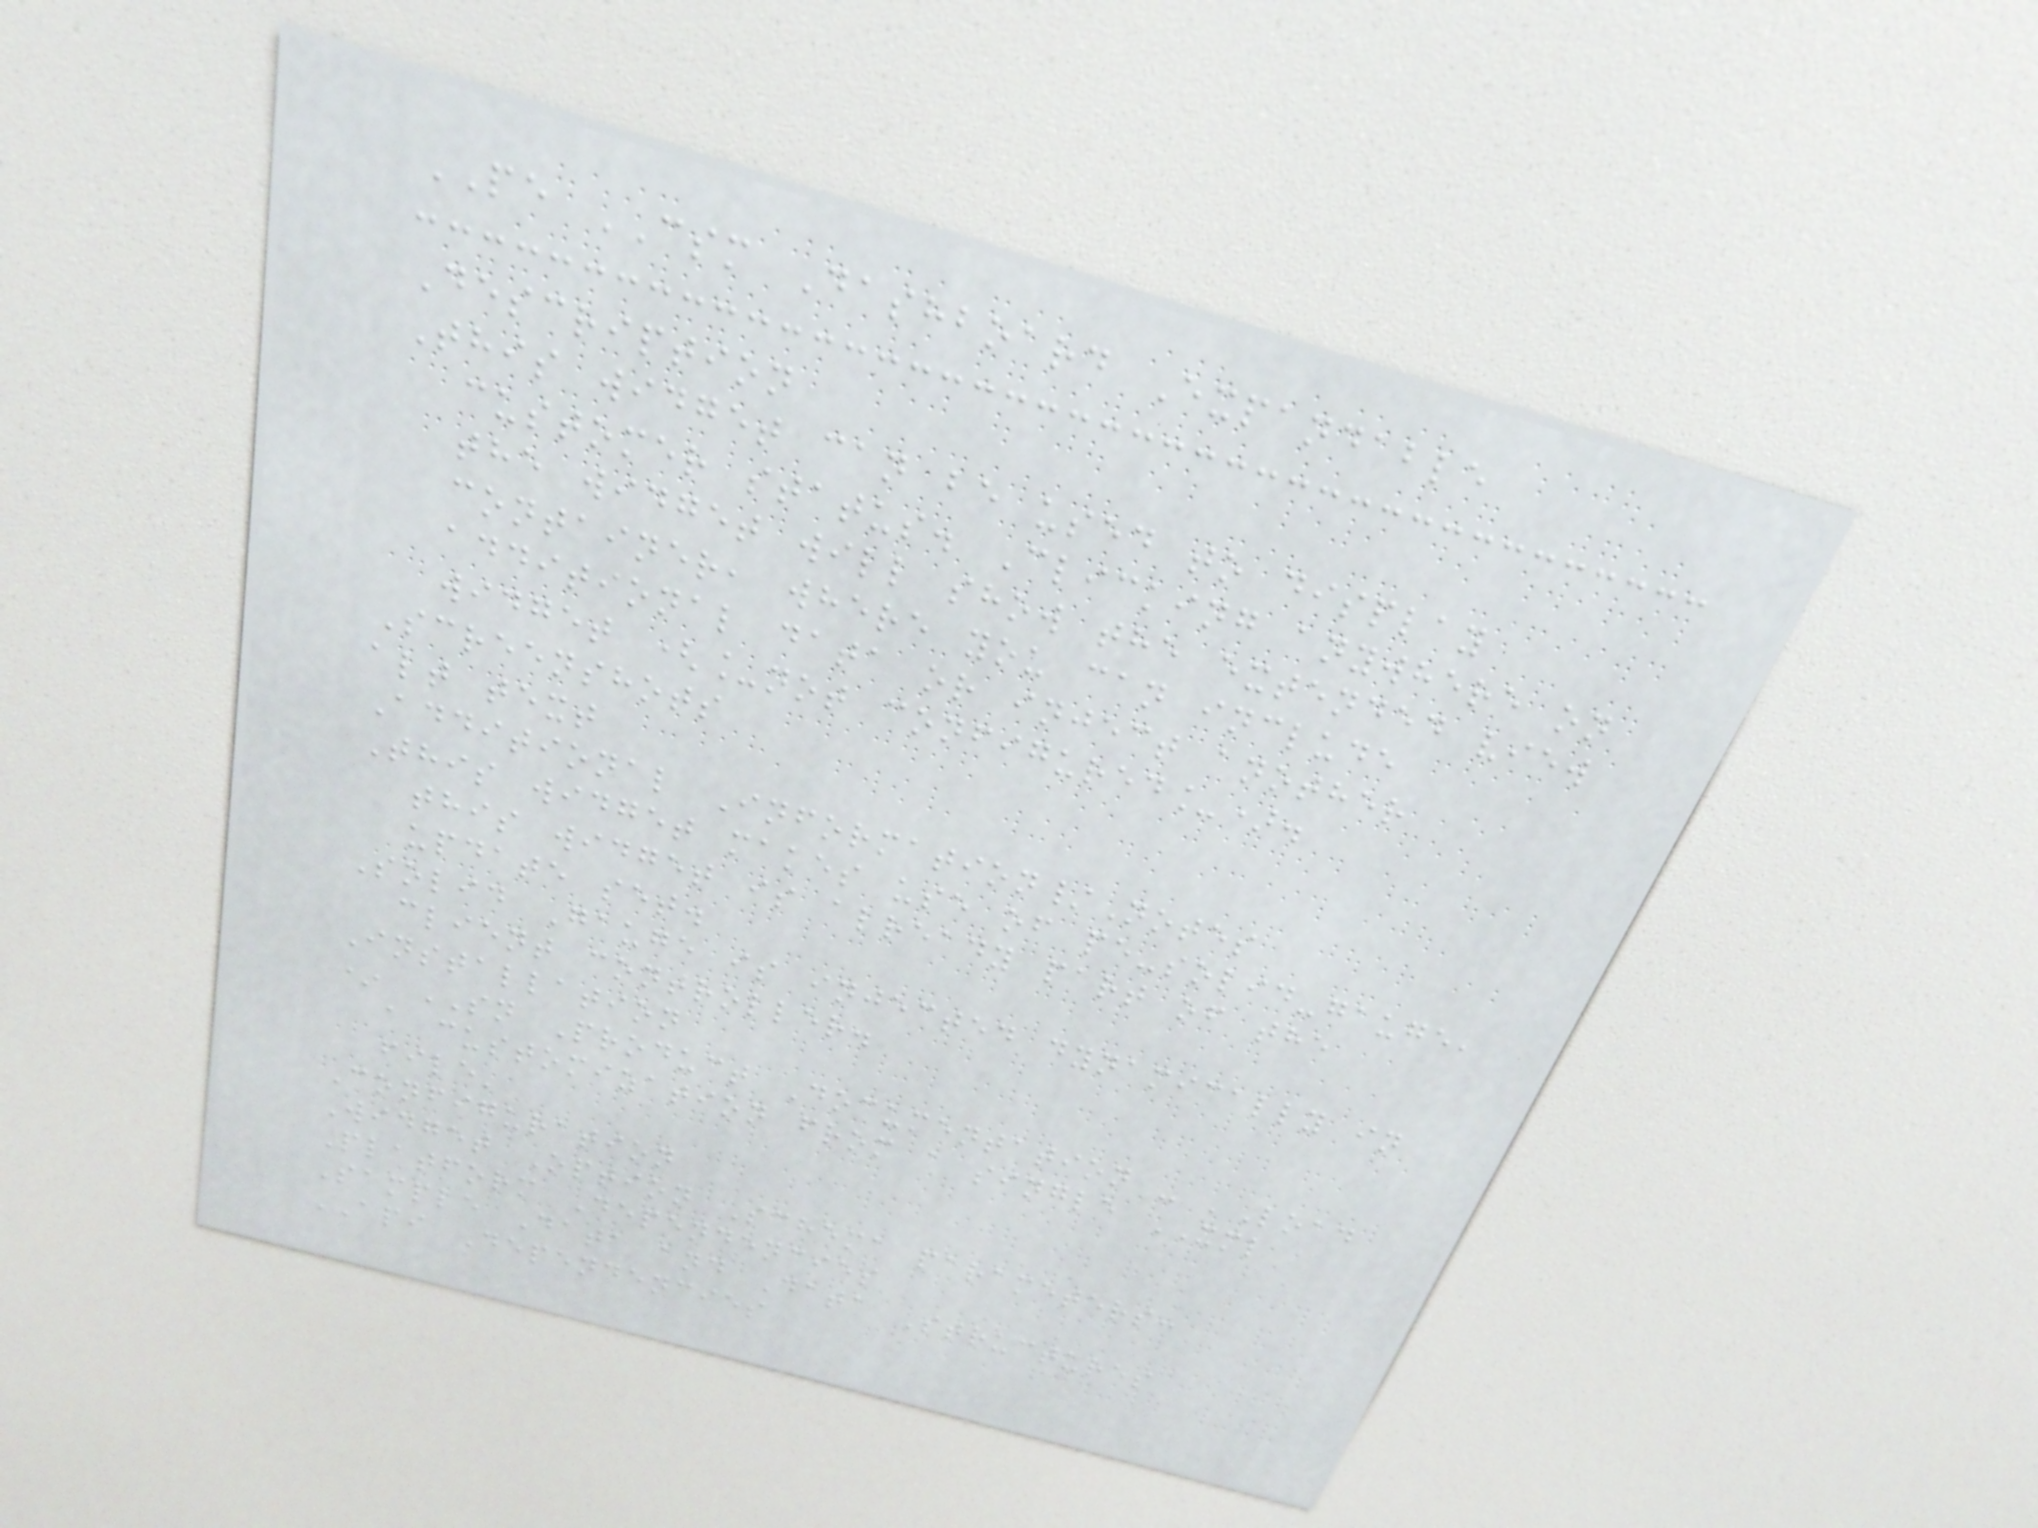PE CSM Dashboard Expandable
Description
This widget can be used to display
customer status. Clicking anywhere on
the widget will show the extended view
container, where you can include
additional data or inject another
widget (_not configured_).
Screenshots
alt text
Additional Information/Notes
This widget makes use of pe-solid-gauge,
this widget is already part of the
update set.
Solid Gauge is injected dynamically in
client controller.
Installation
* SN Product Documentation - 'Load
a customization from a single XML
file'
Configuration
Widget Option Schema parameters:
Platform Dependencies
Sample Data and Data Structures
API Dependencies
